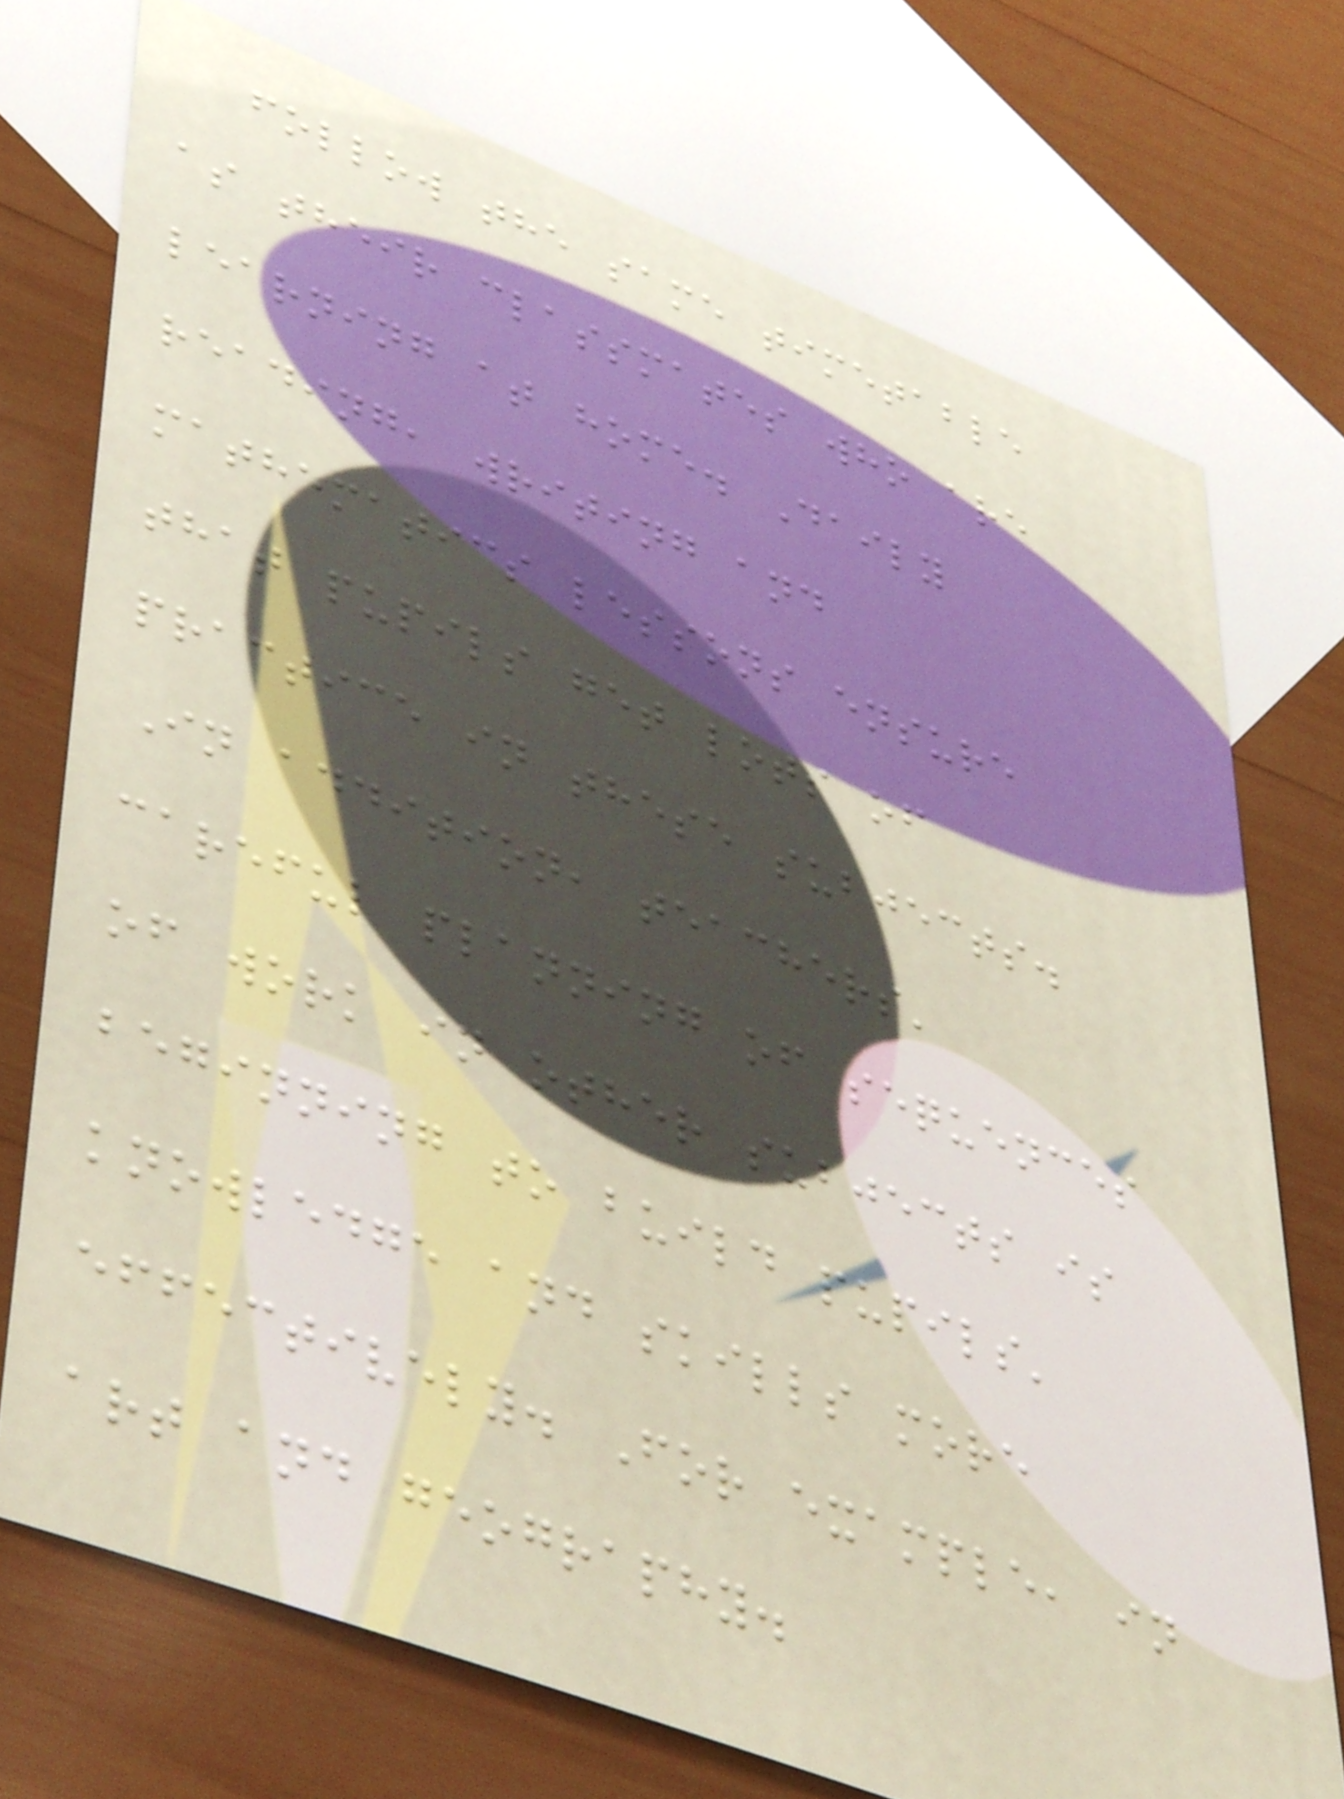follow the same timetable
as their classmates who are
learning at home. Daily
reading, writing and
mathematics lessons ensure
that pupils get lots of
practice in these subjects.
In addition, teachers'
careful planning of sequences
of work in other subjects is
beginning to build pupils'
knowledge and skills more
effectively. For example, in
art and geography.
